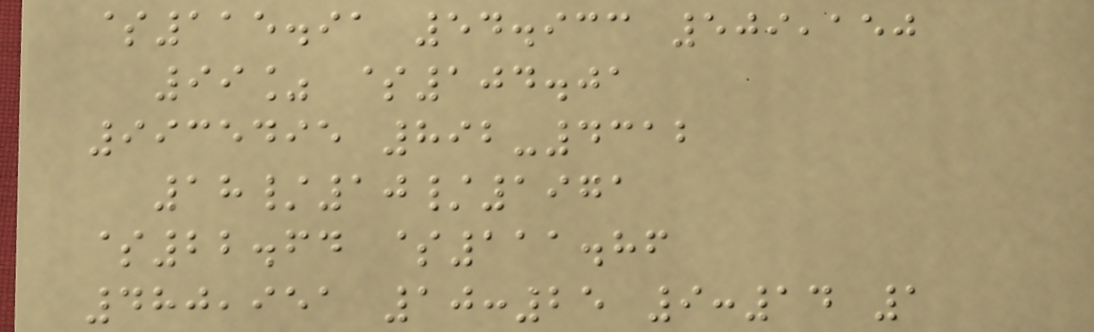$115.91 54.933 509,150
99% $104.01
9935495 892-4312
18/10/1971
$22.64 $111.86
480,951 10:25 9:14 1
